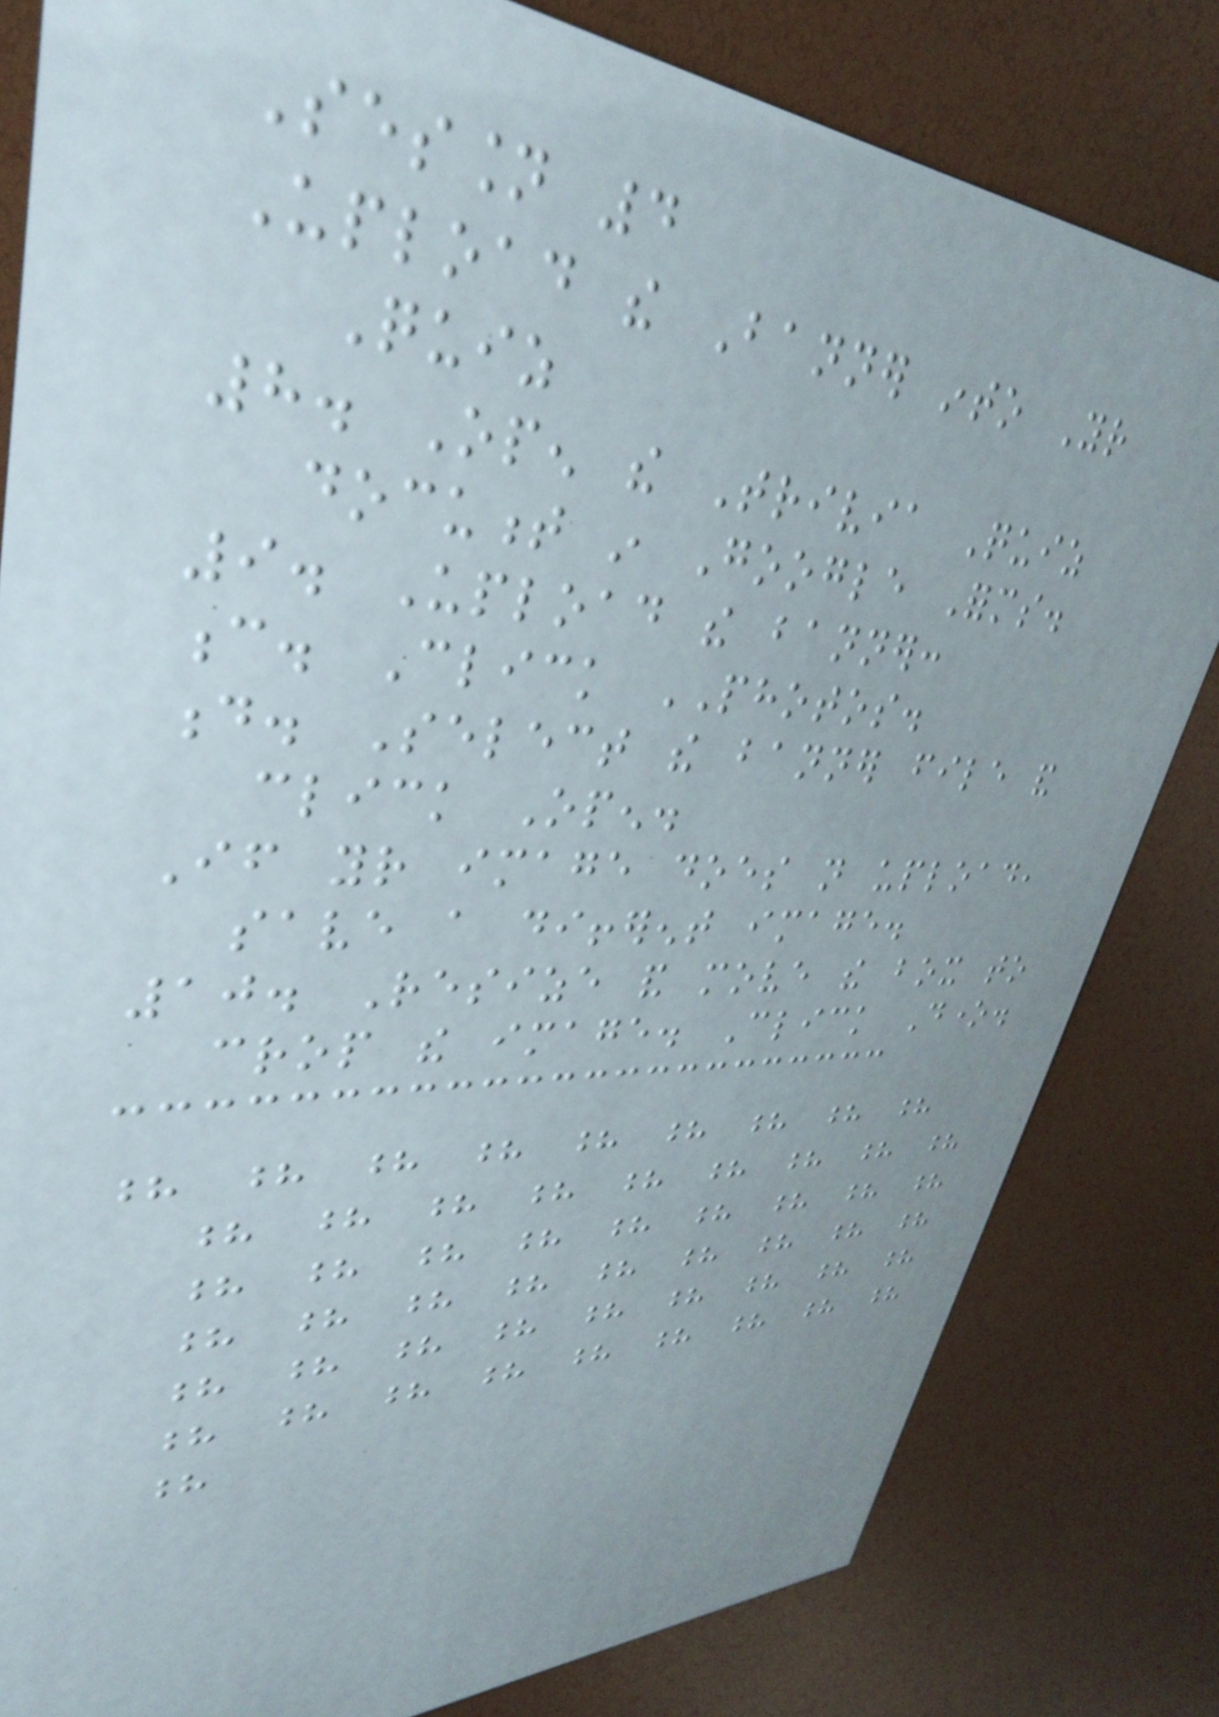Session 4
Upload the Banner into Your
Quiz
8. Open the Trivia Quiz
document in Google Forms.
9. Upload the banner:
c. Click PHOTOS.
d. Select the banner file and
click Open.
If your image does not upload,
save a different image.
10. Resize and move the box to
crop the image. Click Done.
? ? ? ? ? ? ? ? ?
? ? ? ? ? ? ? ? ?
? ? ? ? ? ? ? ? ?
? ? ? ? ? ? ? ? ?
? ? ? ? ? ? ? ? ?
? ? ? ? ? ? ? ? ?
?
